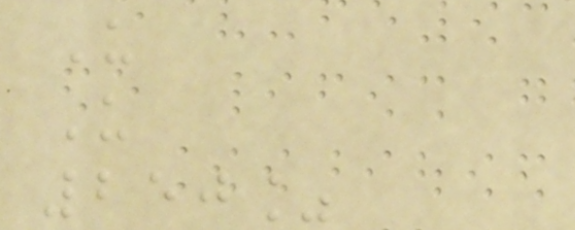U
U
250%
